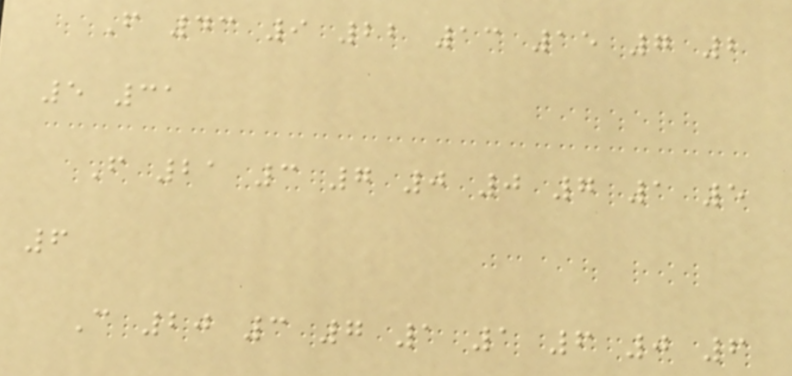F 43 9 22 13 15 7 2
5 31
F 21 3 7 0 0 7 1 5
6
C 20 3 7 1 1 6 0 6
